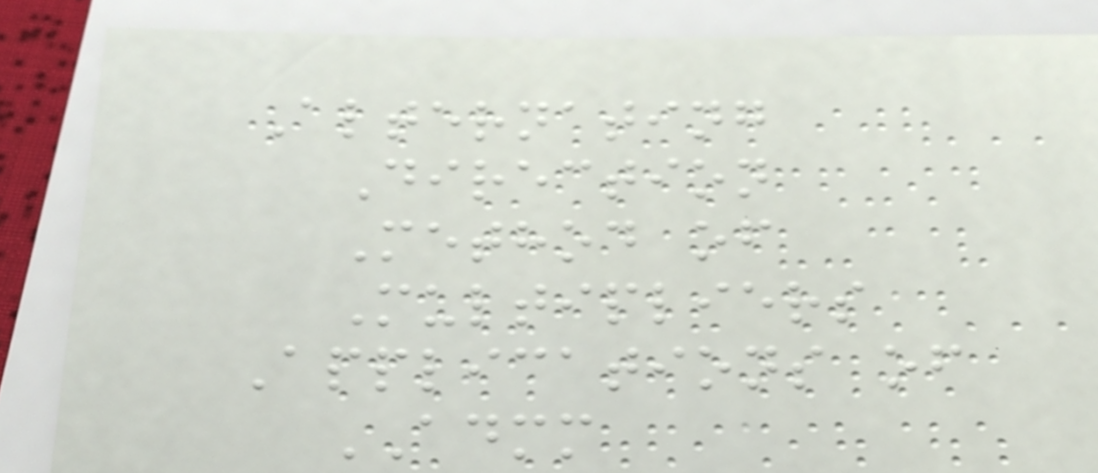Alternating
Direction
Method of
Multipliers
Applications of
ADMM
